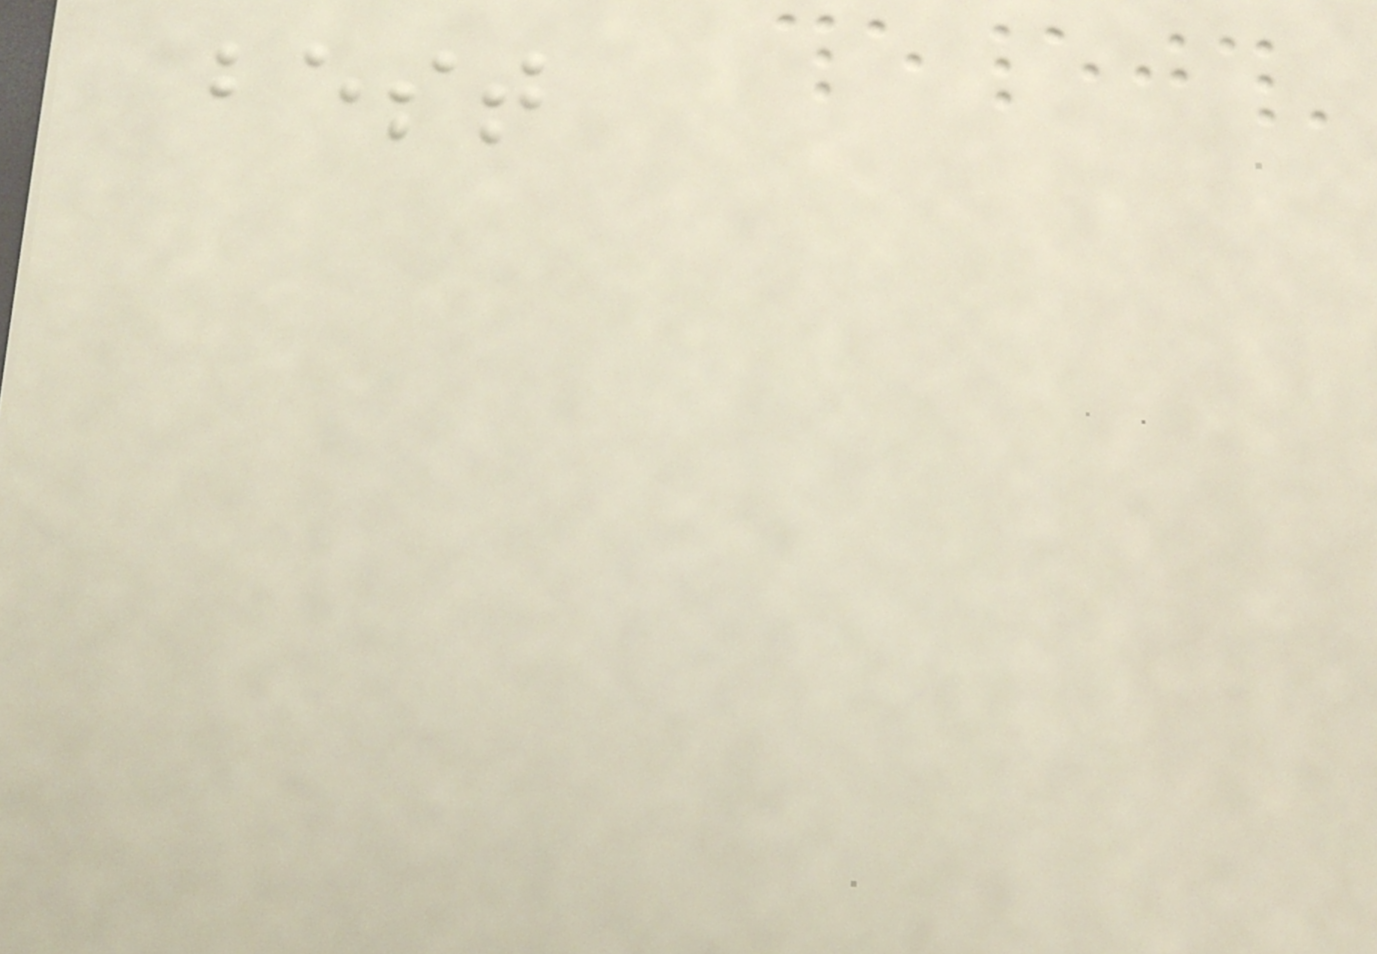best
